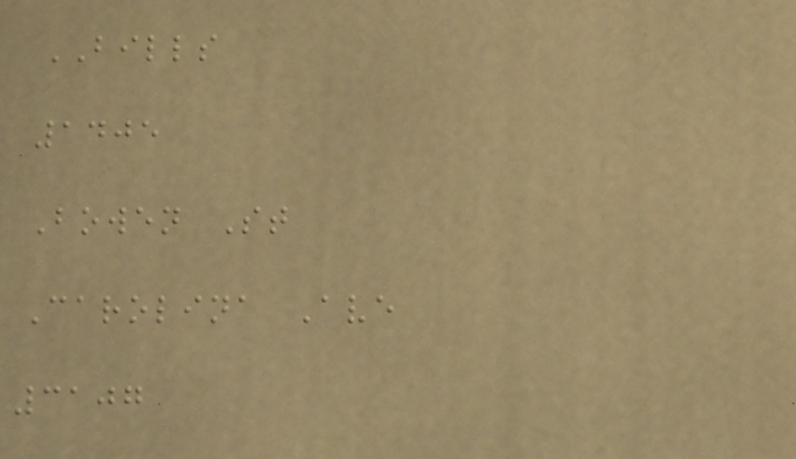BILLS
1405
Bowen St
Carolina Ave
3107
